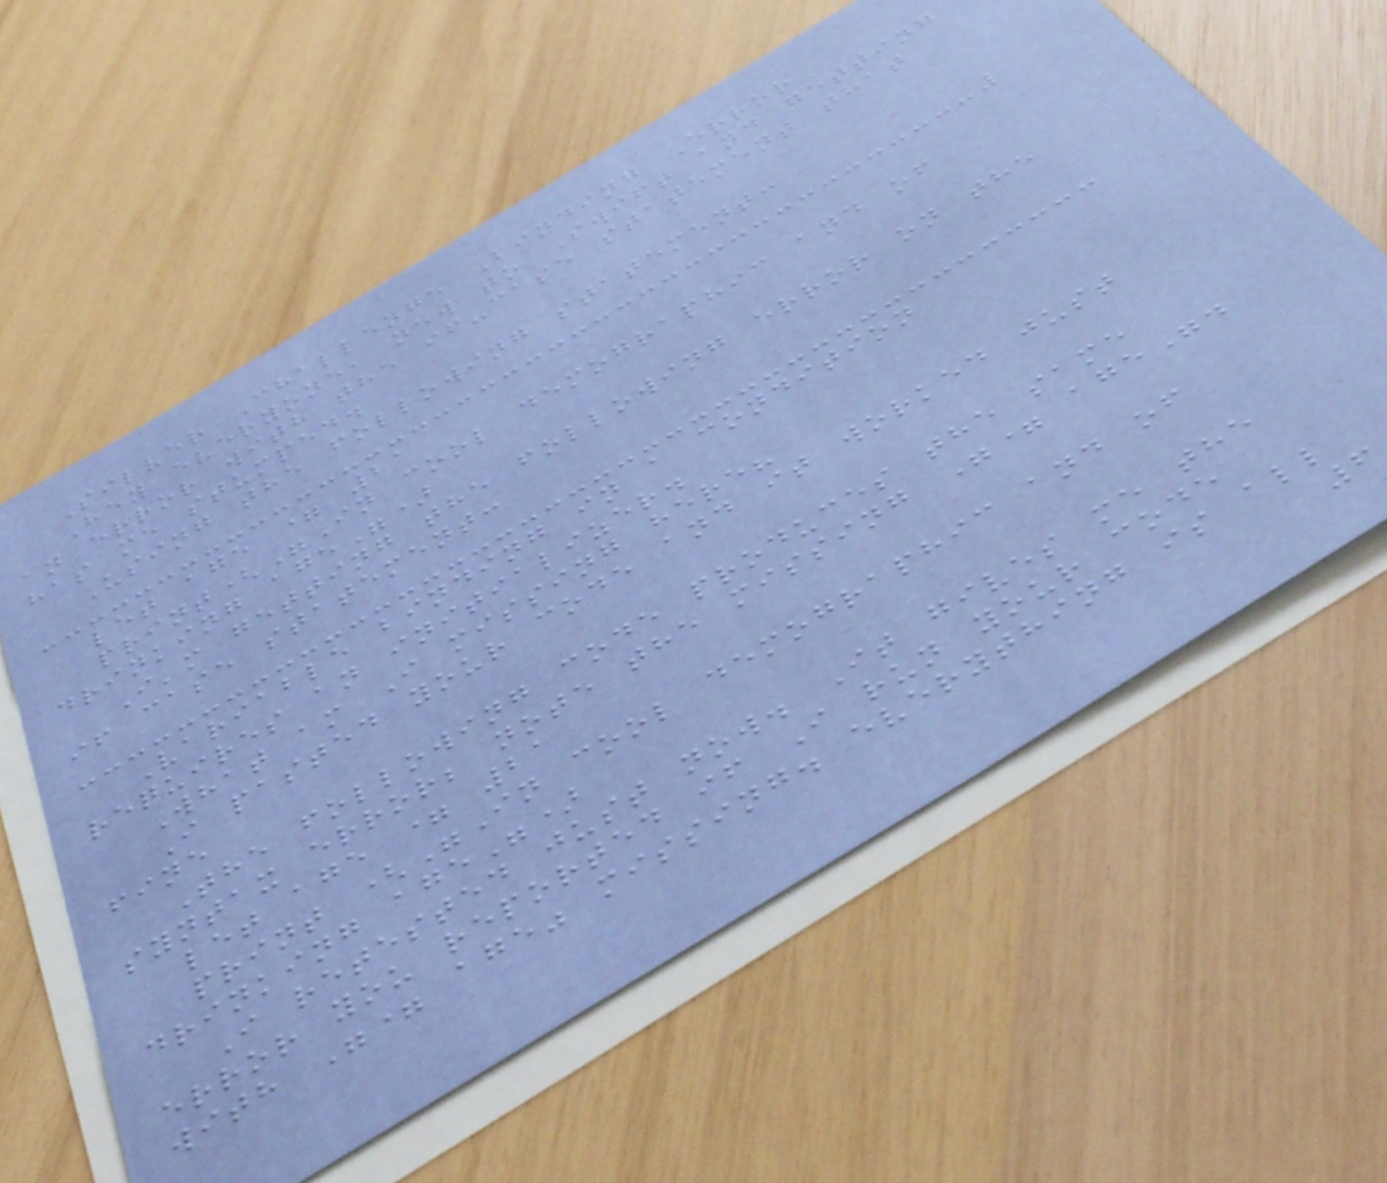Silver Challenge Binding Error
Hey everyone, new to Swift and getting
an error with the if-case statement that
has me stumped.
Using the following statement:
let age = 21
print("In cool demographic and of
drinking age")
I'm getting the following error on the
if case statement:
Variable binding in a condition
requires an initializer.
What am I missing here?
I pasted your code and it worked just
fine
The following code produces the same
syntax error; note the missing "= age".
let age = 21
print ("In cool demographic and of
drinking age")
I retested just now. It gives me the
error you reported if I run your code
with "= age" missing. everything is all
6
